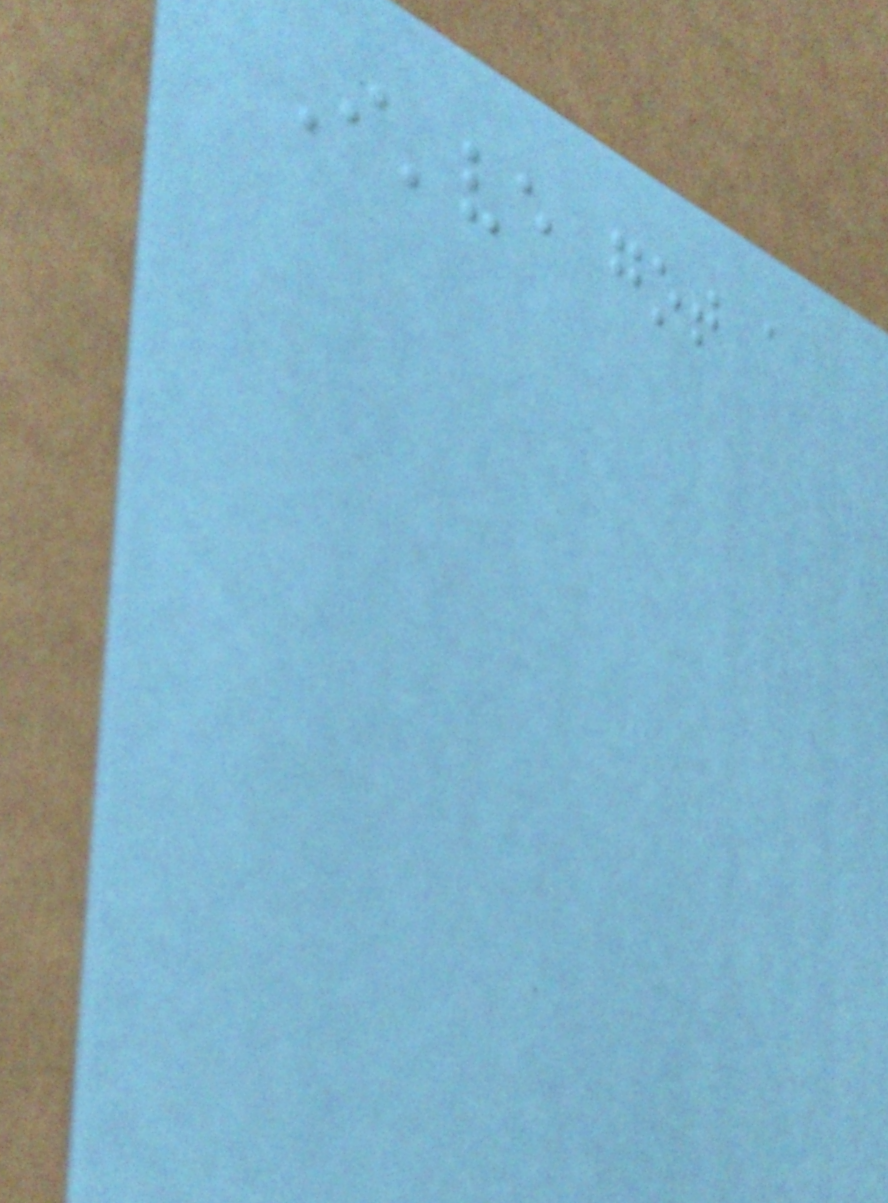I've got a
